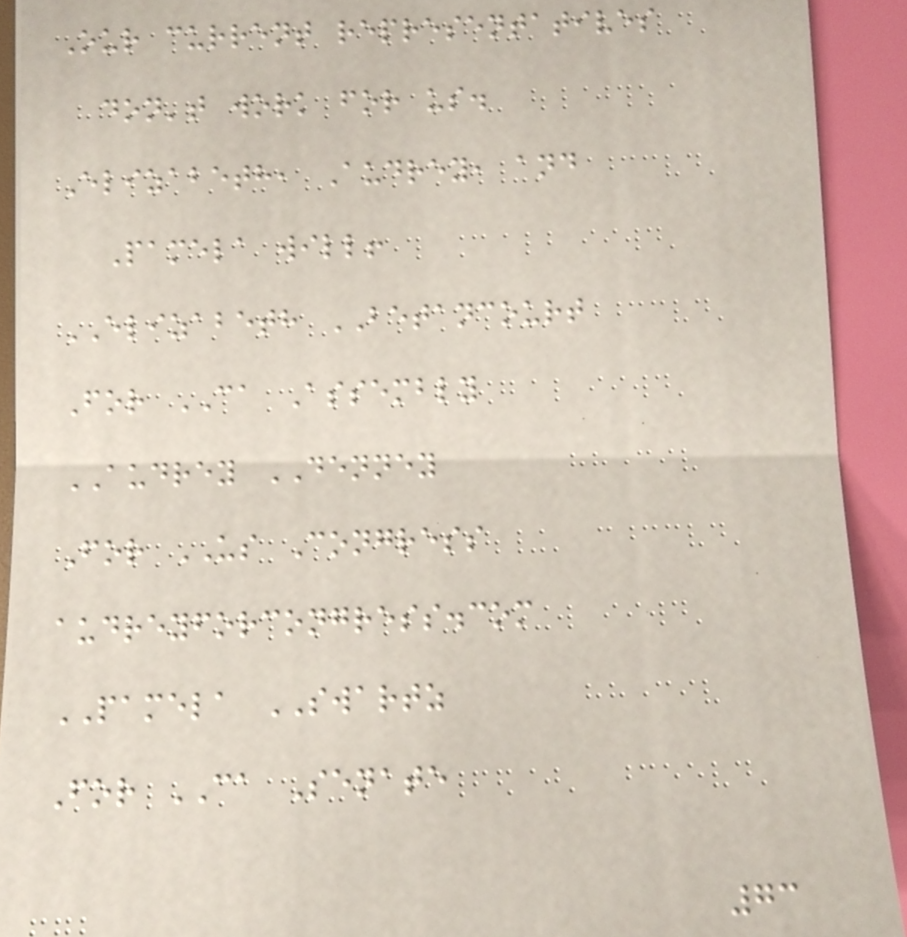Our current representatives
don't work for us.
Elizabeth, Audrey, and
Pamela will!
ELIZABETH BETANCOURT
For CA Assembly
AUDREY DENNEY
For US Congress
audreyforcongress.com
PAMELA SWARTZ
For CA Senate
73
